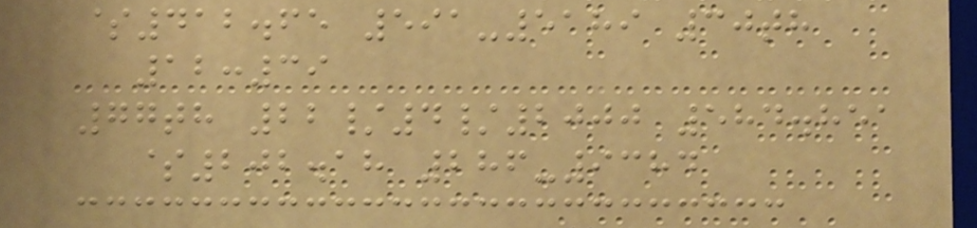$412.65 591-5189 30th
12:39
77th 22/4/2000 584.851
$202.18 286-9384
